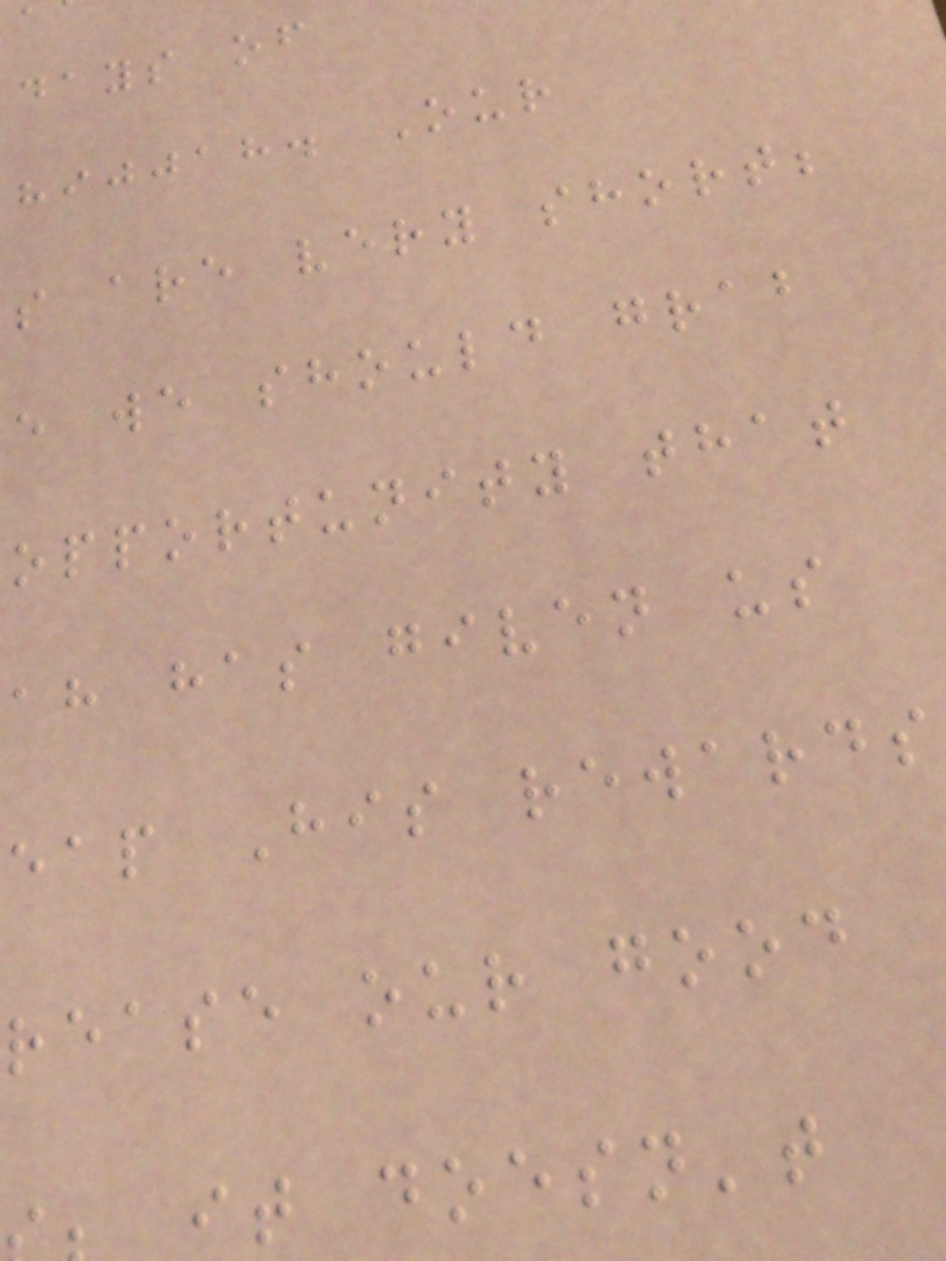days of
hijjah. Our
s are very short;
e we should grab
opportunity that
ah has given us
eap His rewards
rease our good
it doesn't
